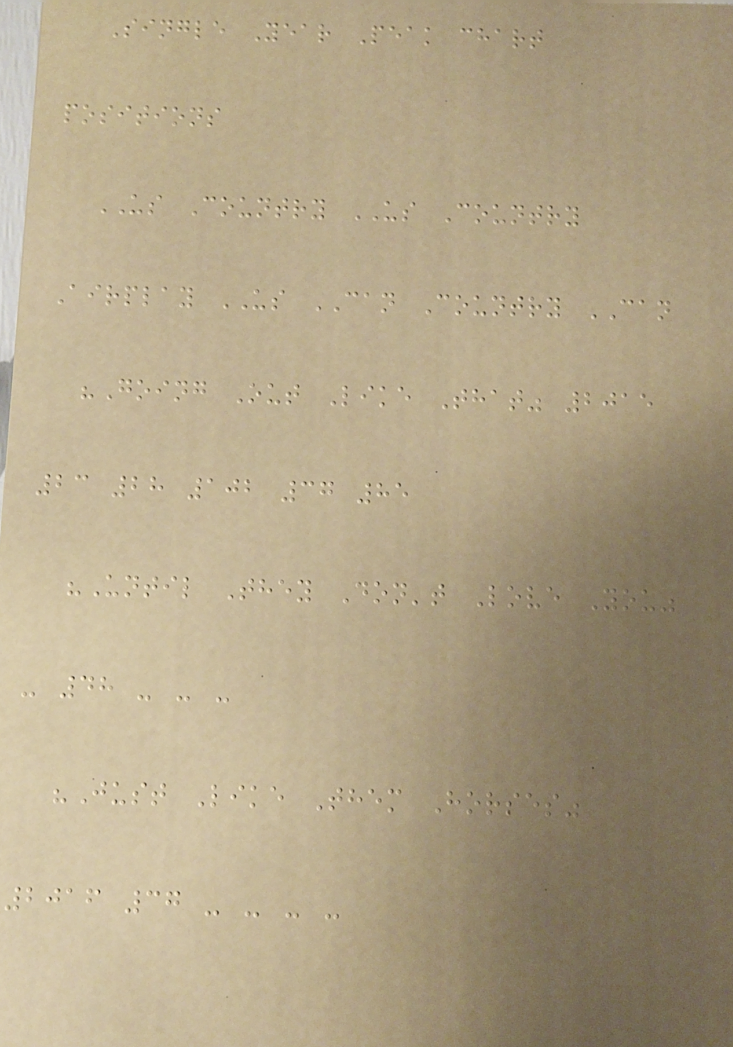Single Year Peak chart
positions
US Country US Country
Airplay US CAN Country CAN
"Going Out Like That" 2015
23 28 102 37 85
"Until They Don't Love You"
- 48 - - -
"Just Like Them Horses"
2016 37 - - - -
